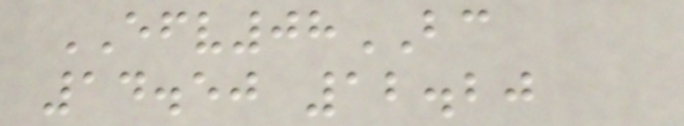EFV08BC
14.50 12.20
